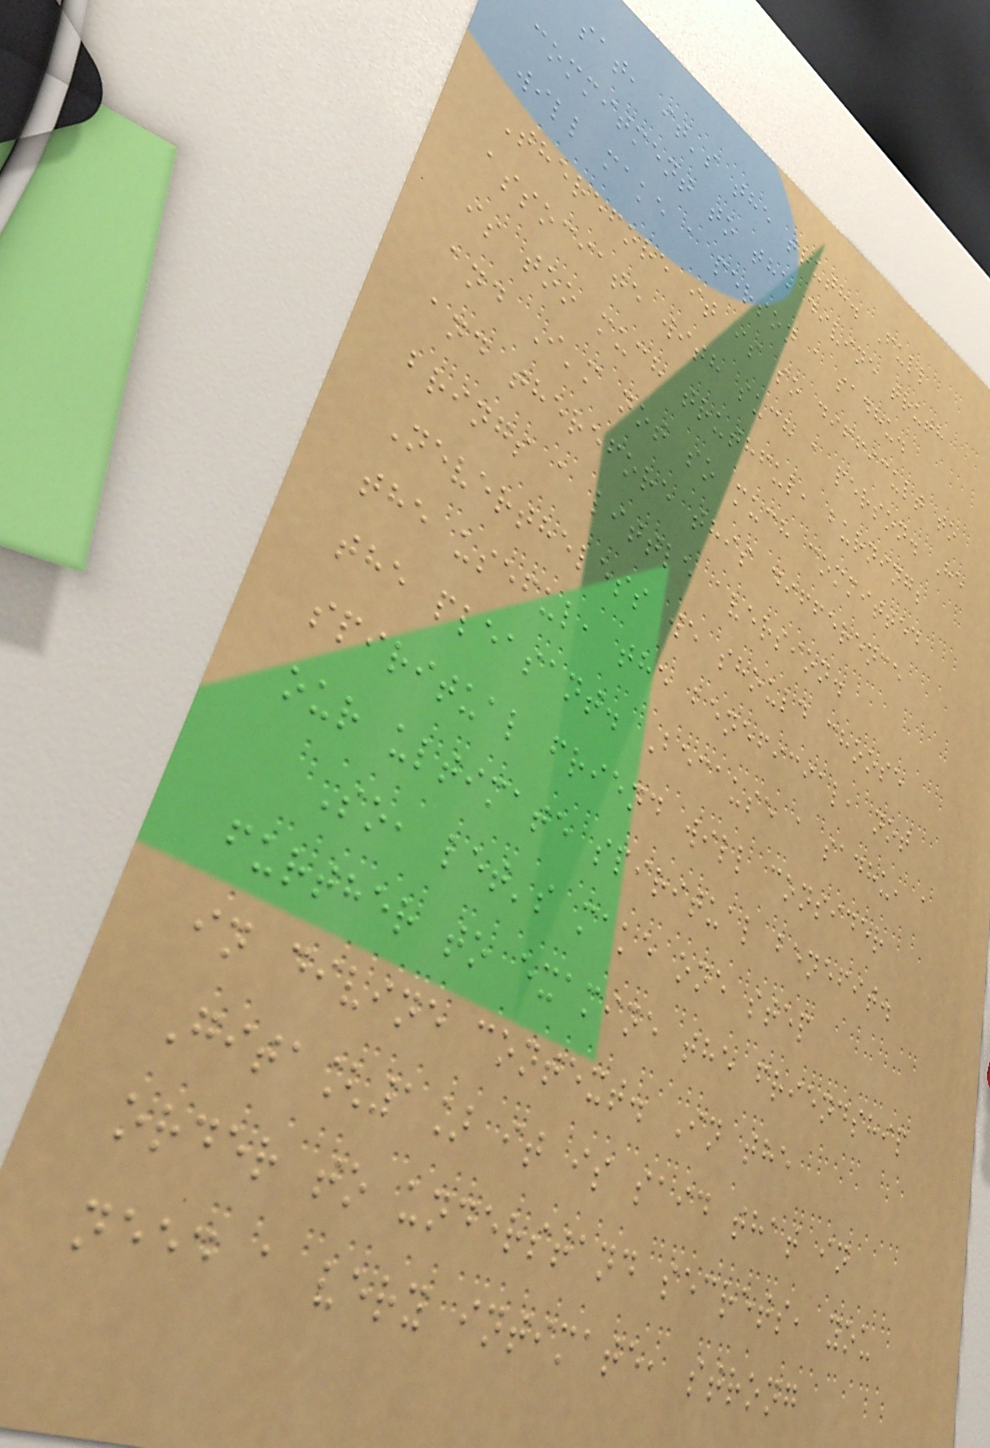sat, it's the truth. Full
commitment to the divine truth
will make a person a sadhu.
Therefore it is so difficult to
associate with such a person. He
is too much truthful, burning;
and I'm not so much committed
and therefore this difference
brings a little aversion.
Nevertheless we should choose
the useful, the beneficial, not
the pleasant. Because a sadhu, a
spiritual friend will consider
our ultimate spiritual benefit.
So, let's make one step
further to examine the friendship
in divine context. In the
Gita[1] it is said that in
order to understand secrets, you
need a very intimate, strong
